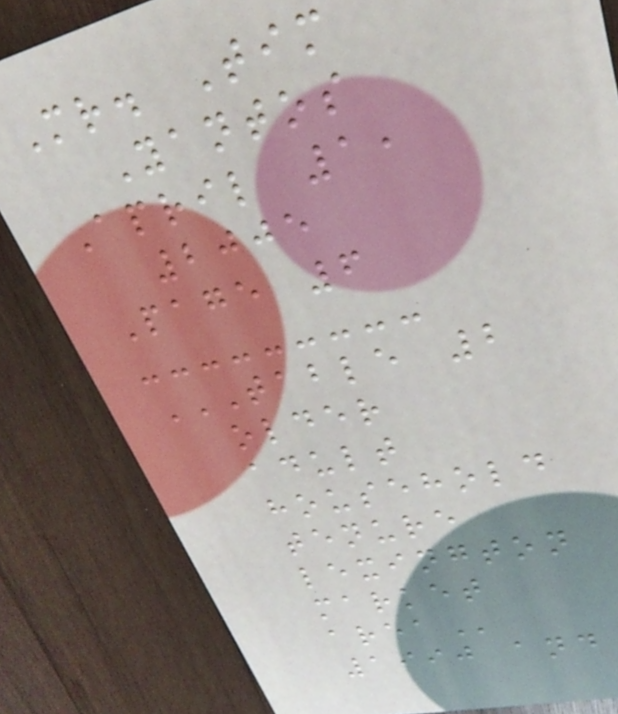Mr. Tim
Yantos
April 1,
2005
Page 6
TABLE 2
OLDER
ADULT
HOUSEHOLD
TENURE
LEXINGTON
MARKET
AREA
1990 and
